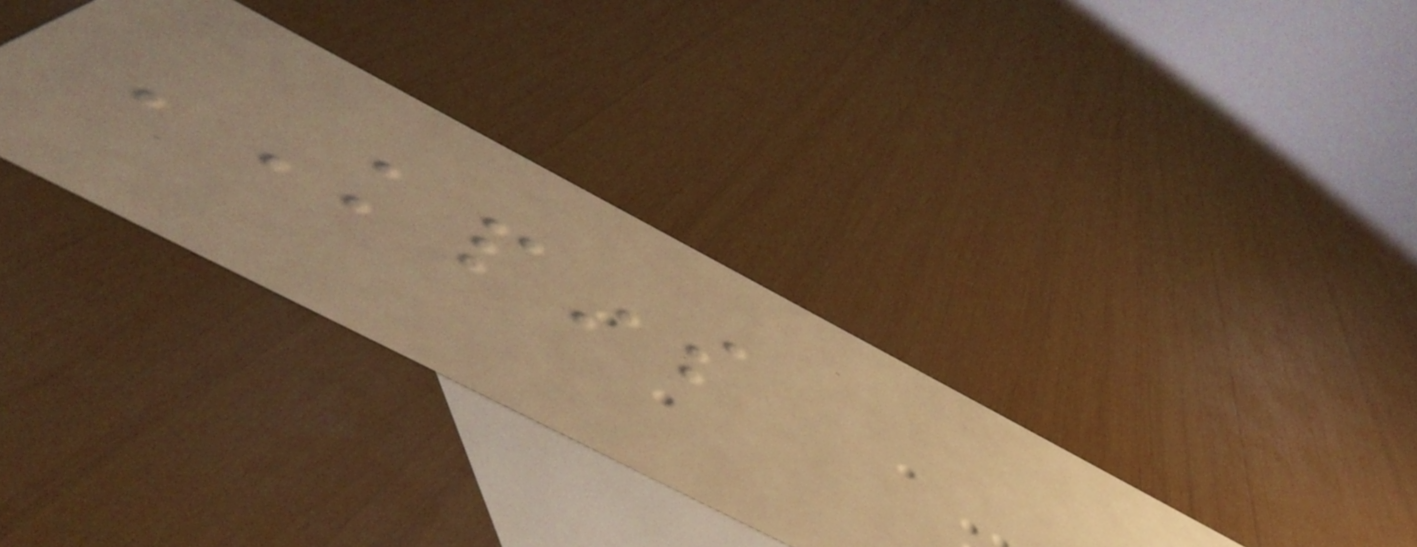KPINS
